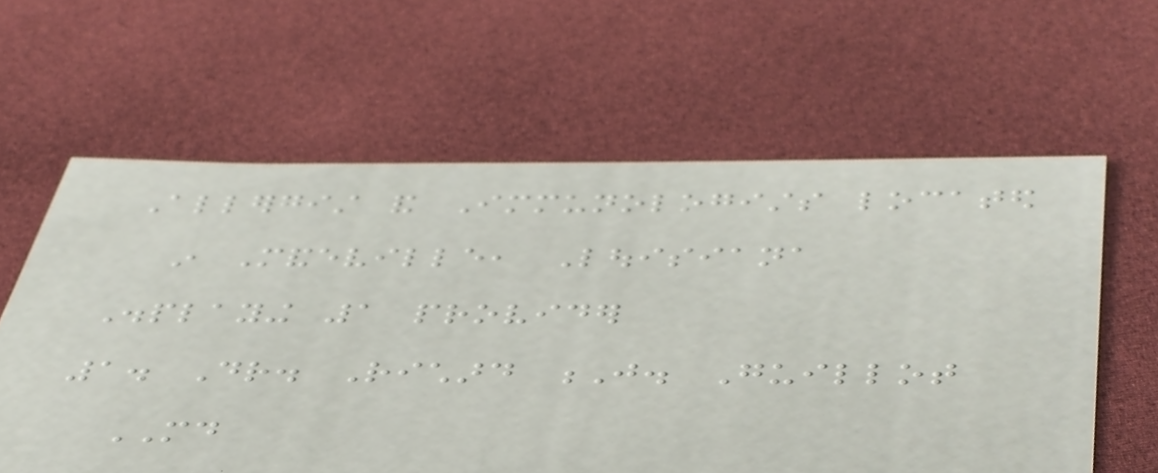Allergist and Immunologists located
in Mandeville, Louisiana
Displaying 1 provider
1. Dr. Richard J. Guillot
MD
